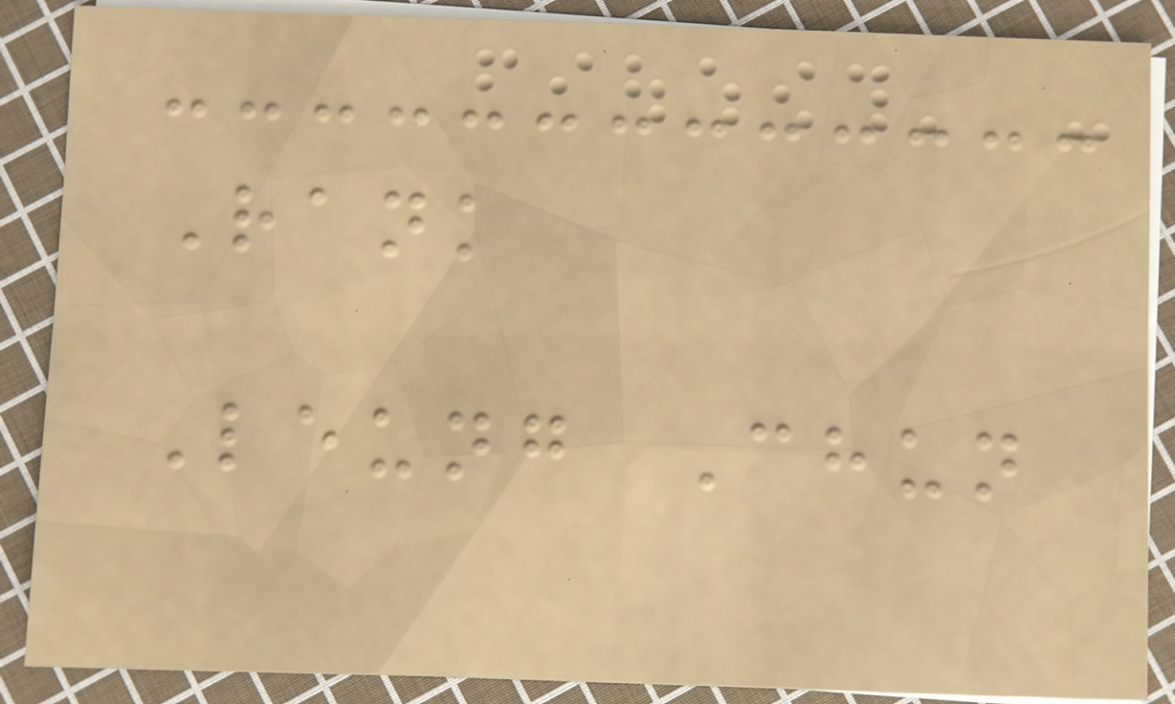Rank
Leung Chun
